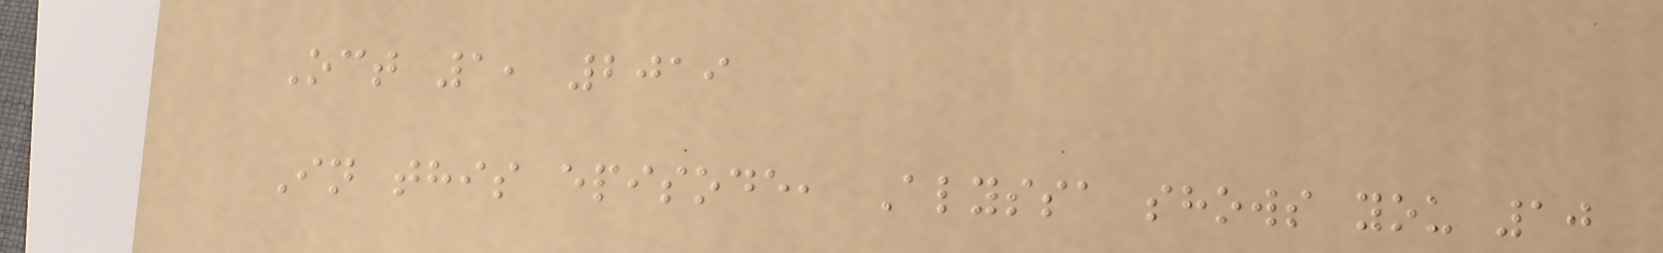Oct 1, 2019
In this episode, Alyssa shows you 10
